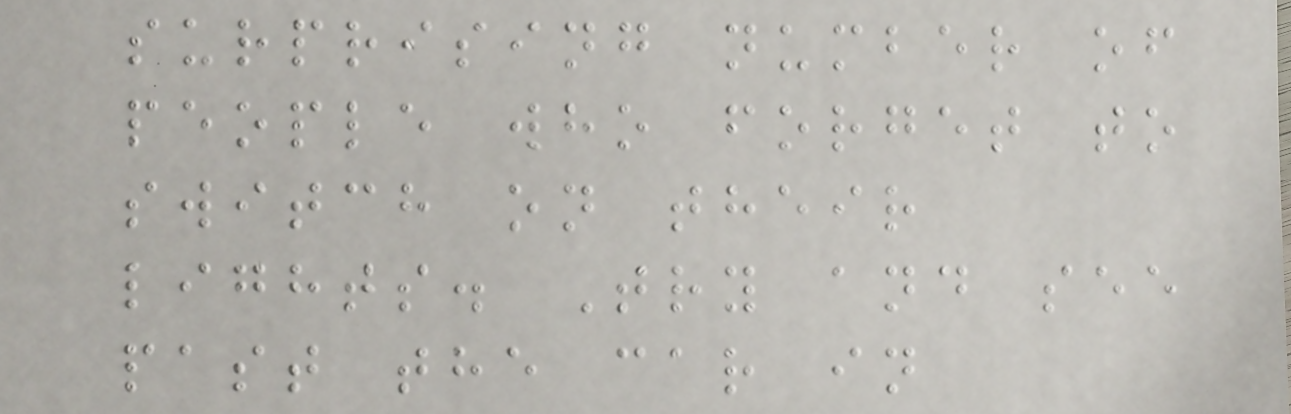surprising number of
people who forget to
switch on their
lights. Try and see
past the car in
